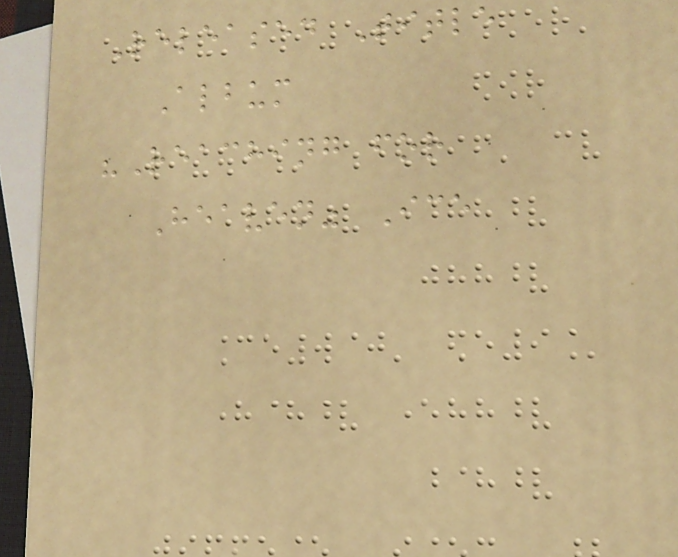Released Title
Album
"Reaching for
Heaven" Ice
